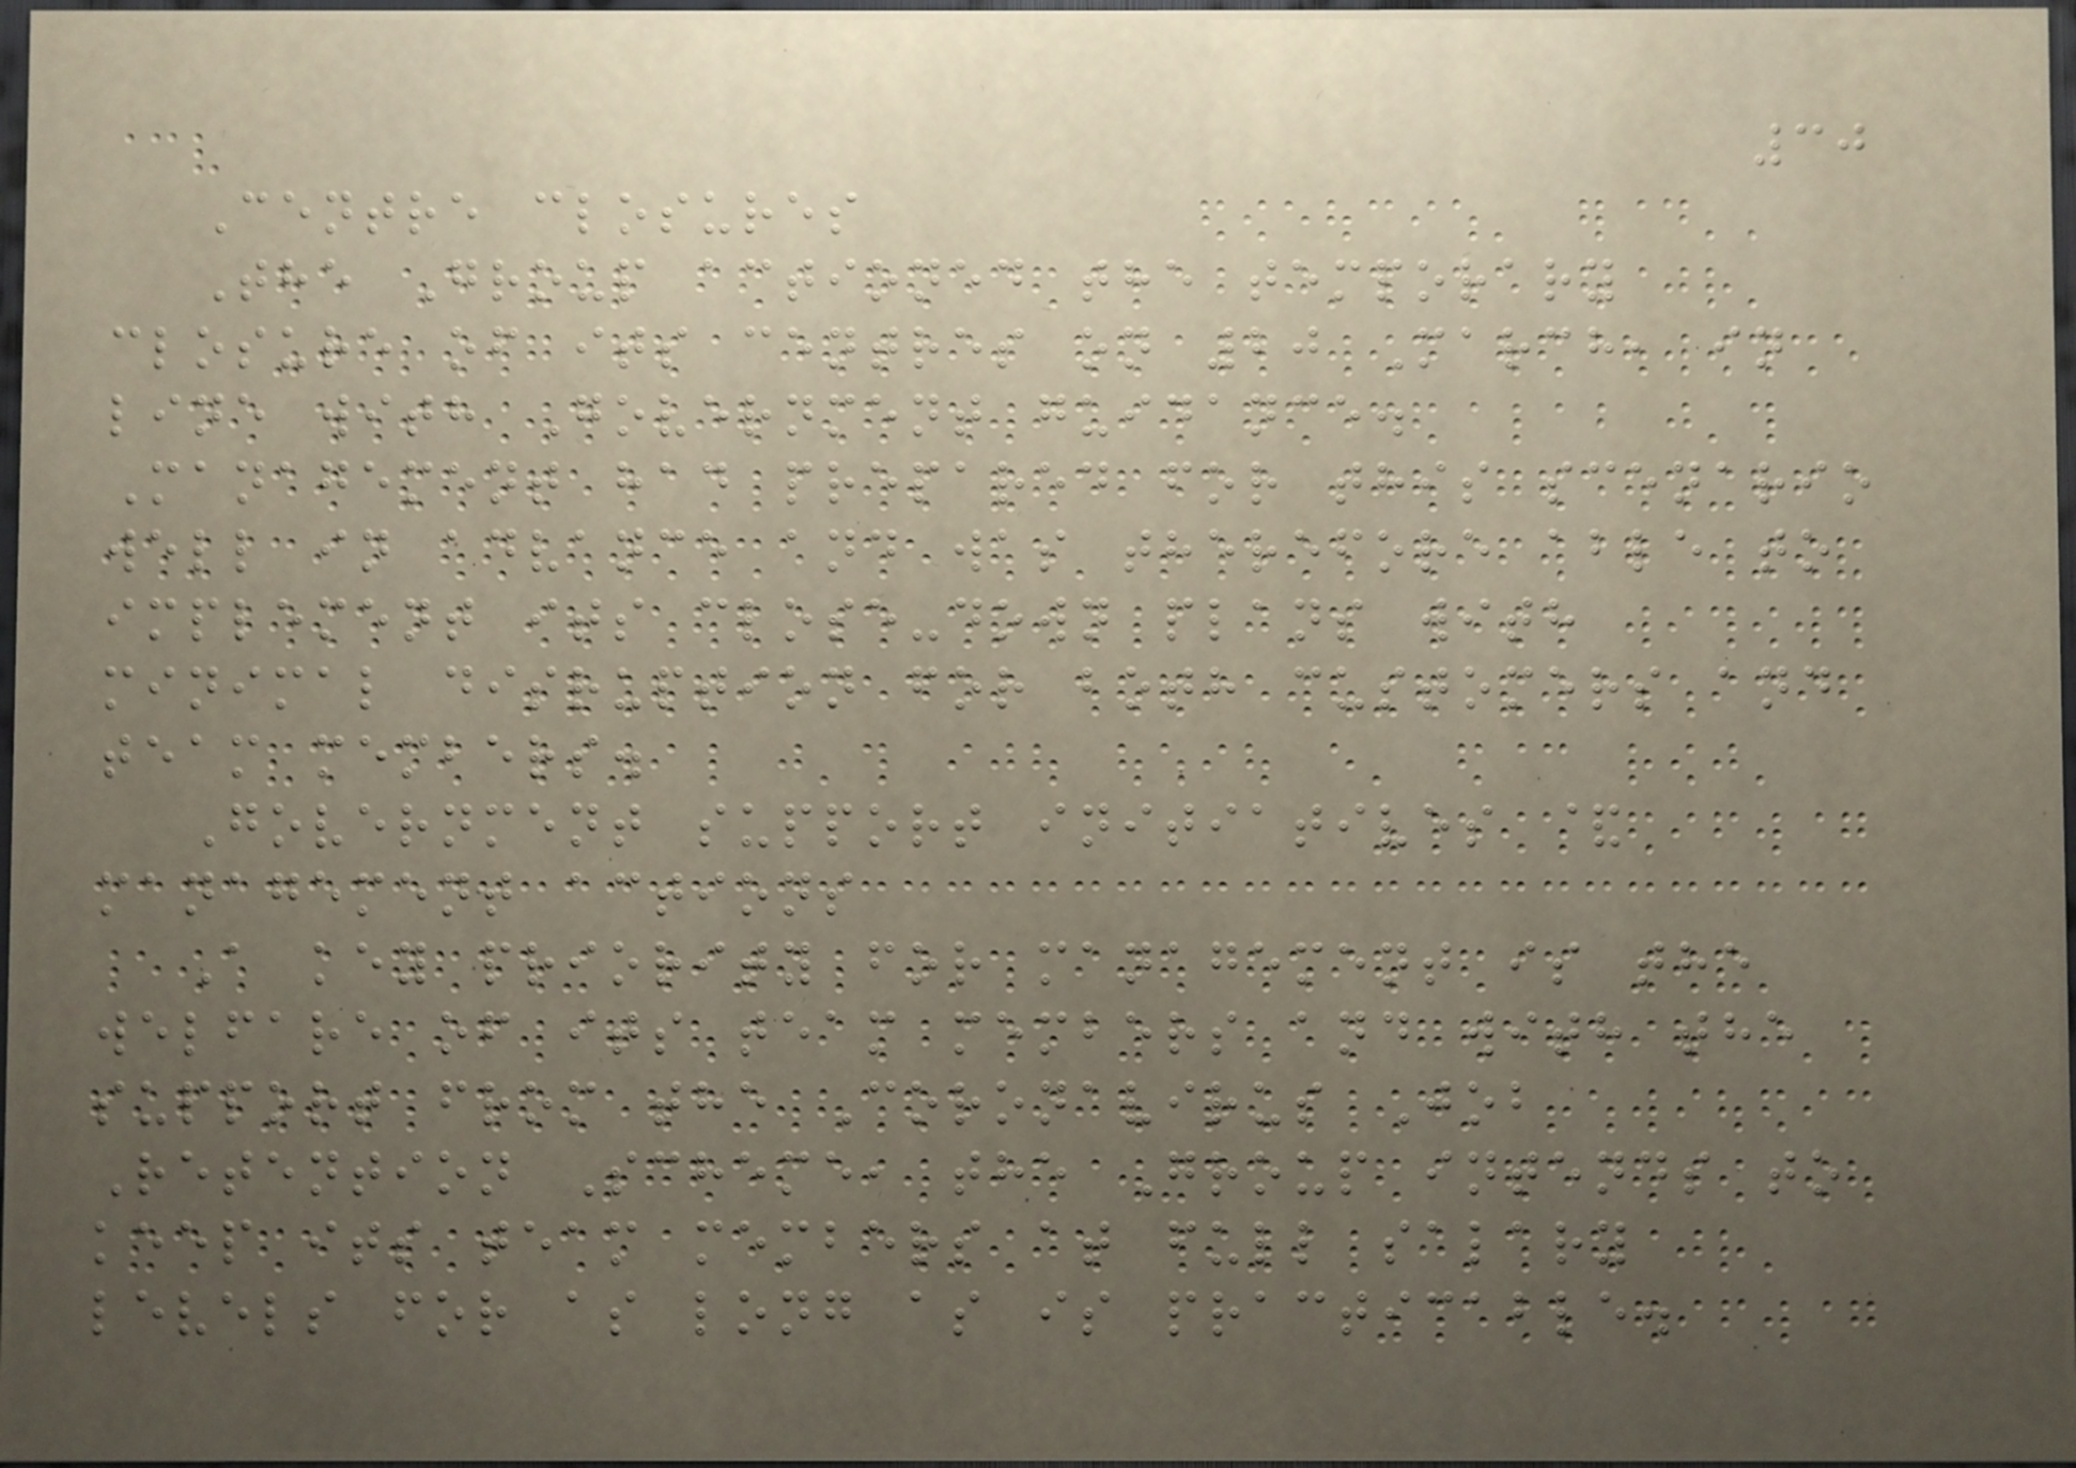30
Centre closures
The Group actioned the temporary
closure of its centres on 20 March, in
line with Government guidance.
Management had prepared for this scenario
well in advance and was therefore able to
implement its close-down plans with
minimal disruption for both customers and
team members.
Government support initiatives &
management actions
A key priority for management is the
welfare of its team members and with the
support from the Coronavirus Job
Retention Scheme, the Group intends to
keep its team members at full salary
levels for as long as is practicable.
